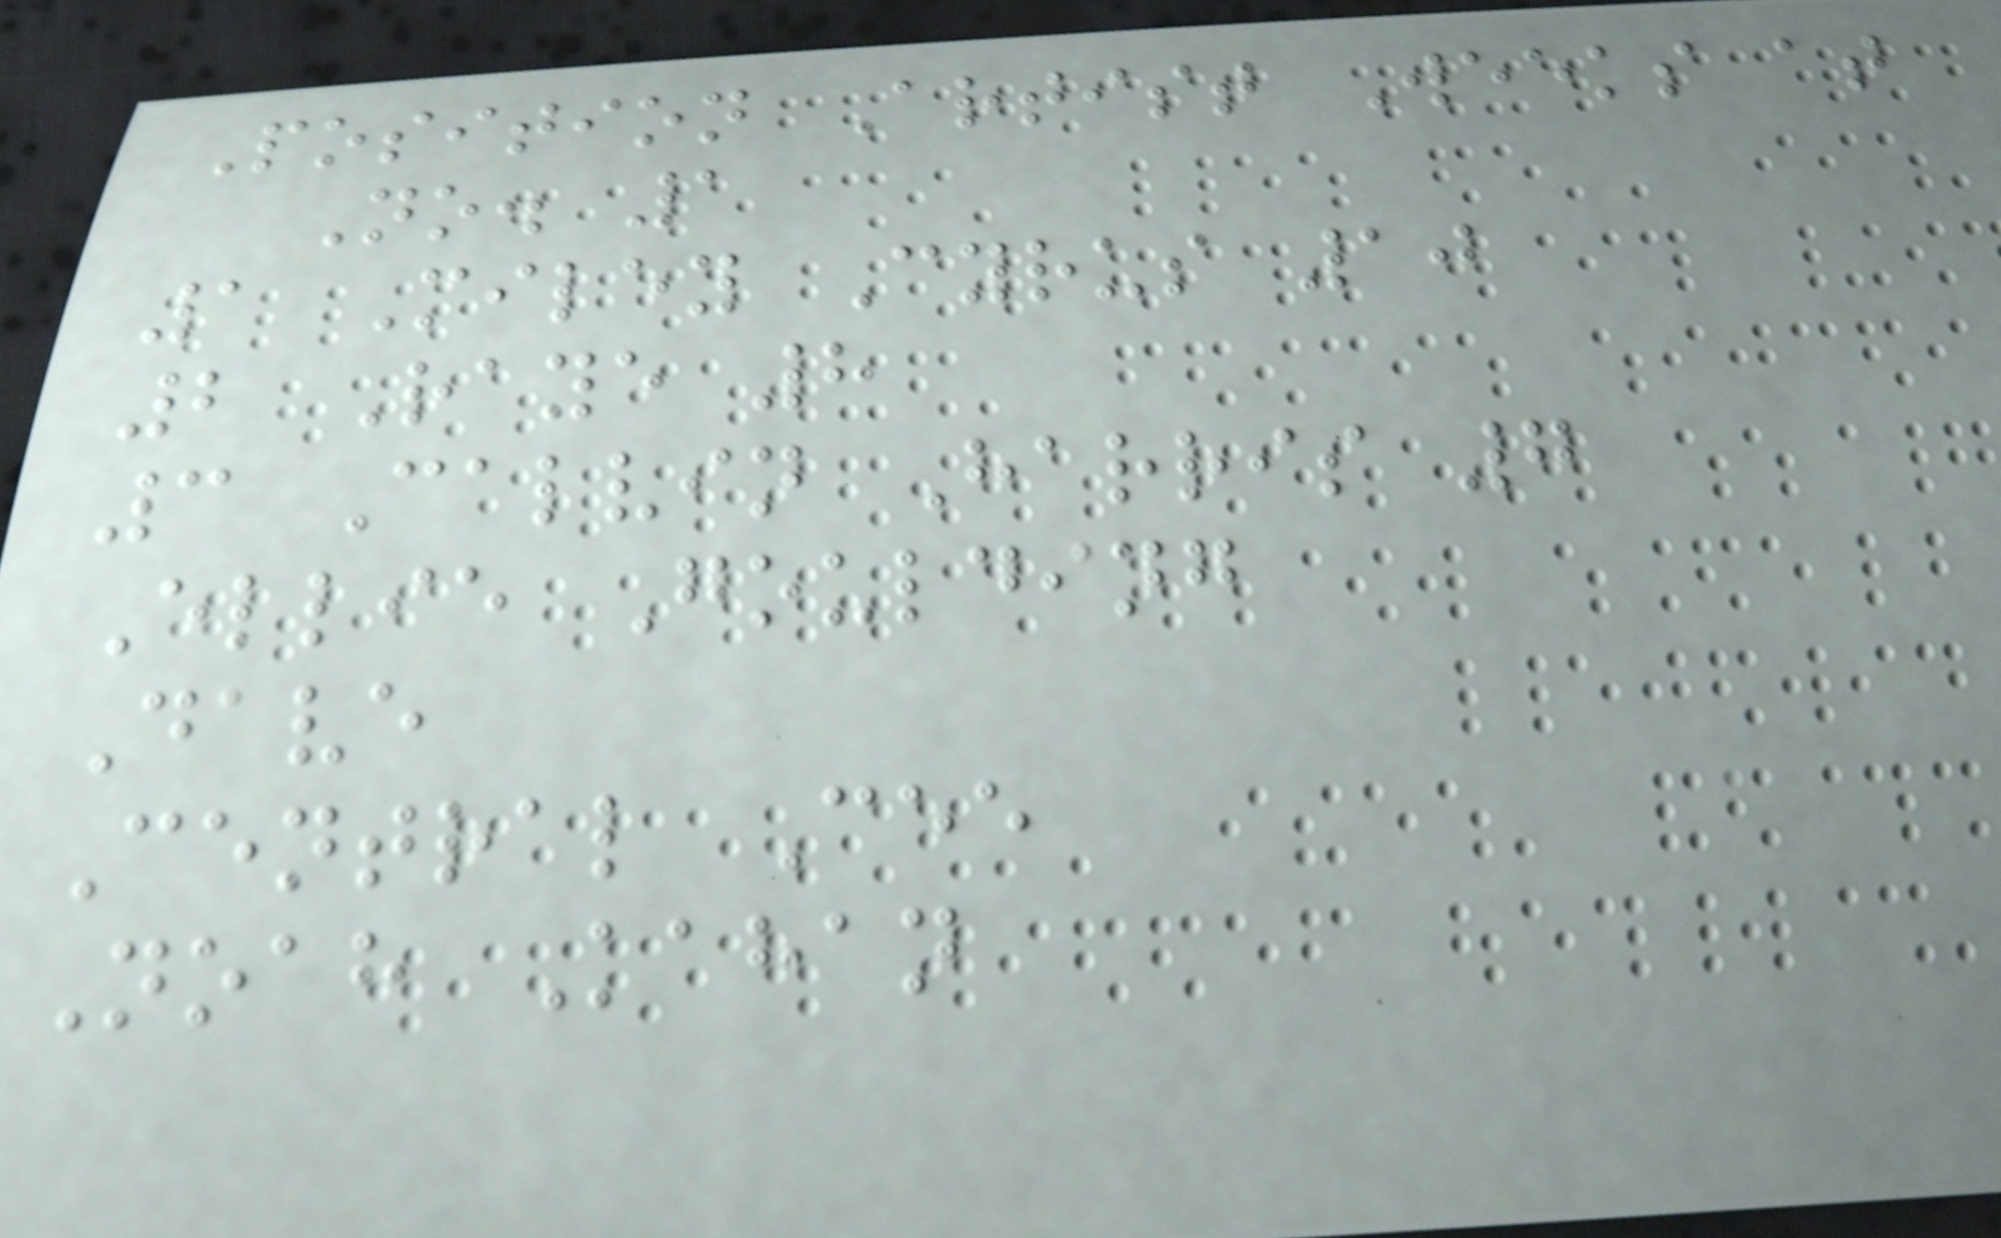Position Artist Weeks at
No. 1
1 Miley Cyrus 10
2 Raye 8
3 Calvin Harris 7
Ellie Goulding
Dave
Central Cee
Noah Kahan
